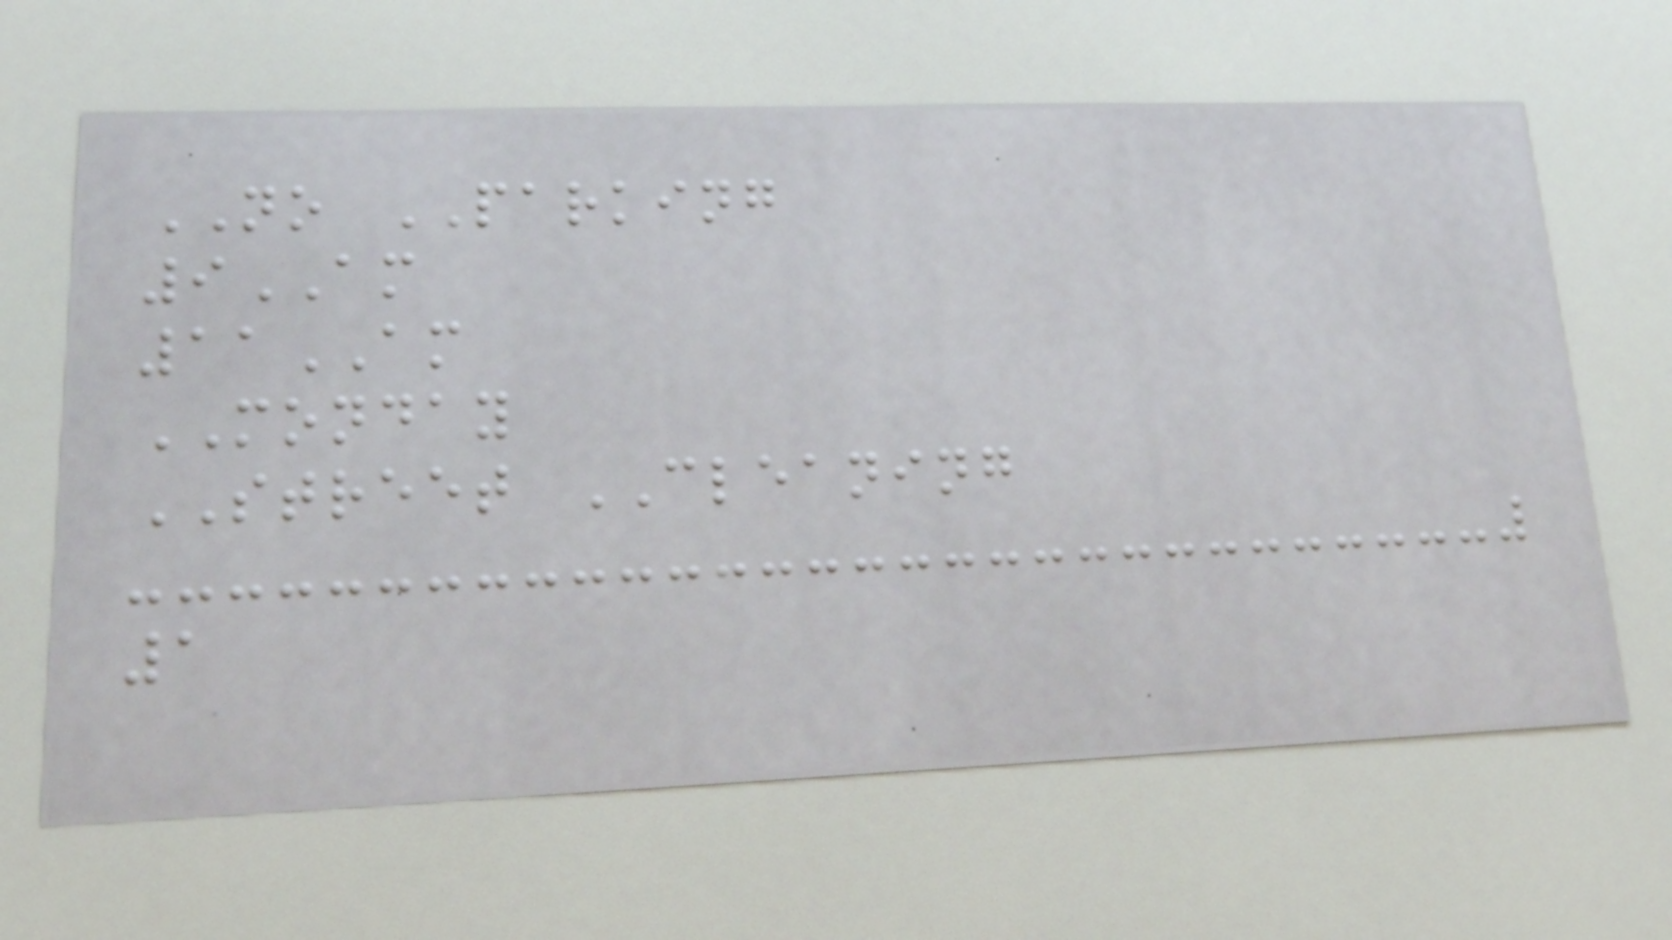NO PARKING
9AM
11AM
MONDAY
STREET CLEANING
1
